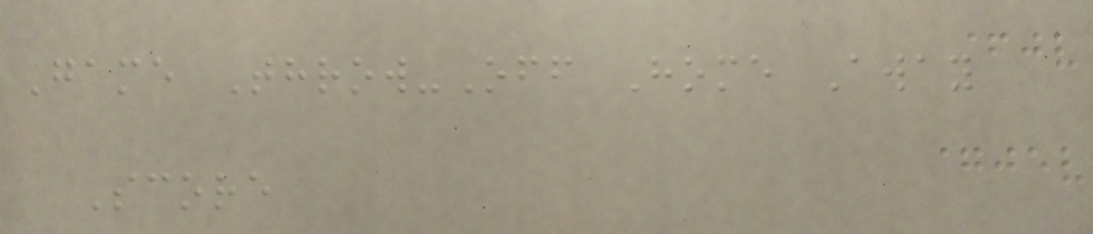Game Throw-Off Home Away
Score
